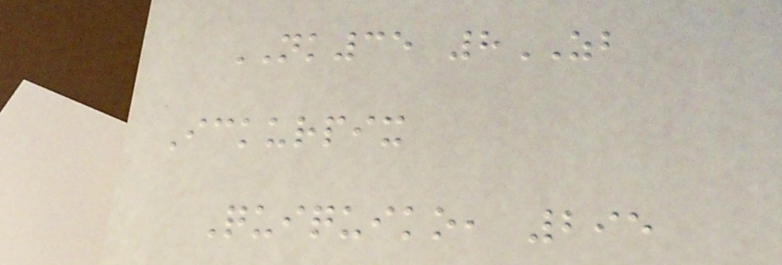NK35 8ZB
Ickurpix
Quiquiko, 295
